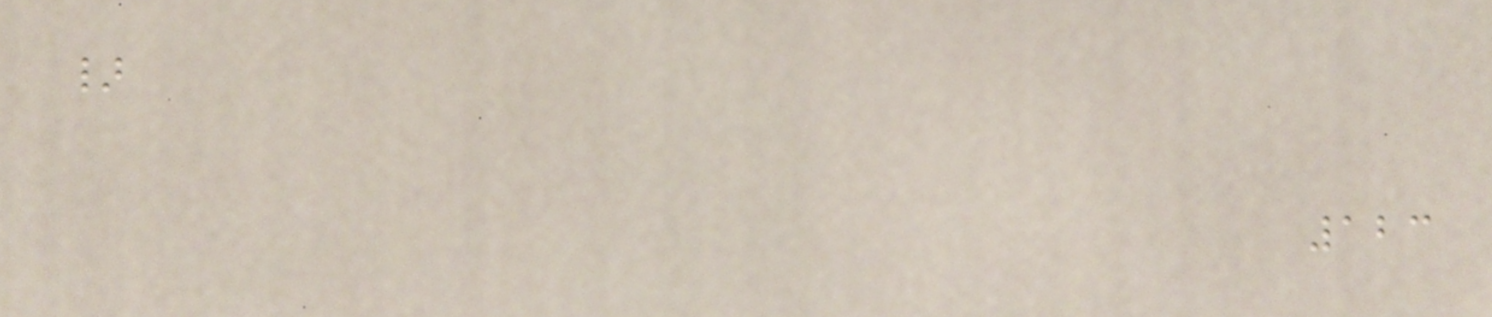}
123
